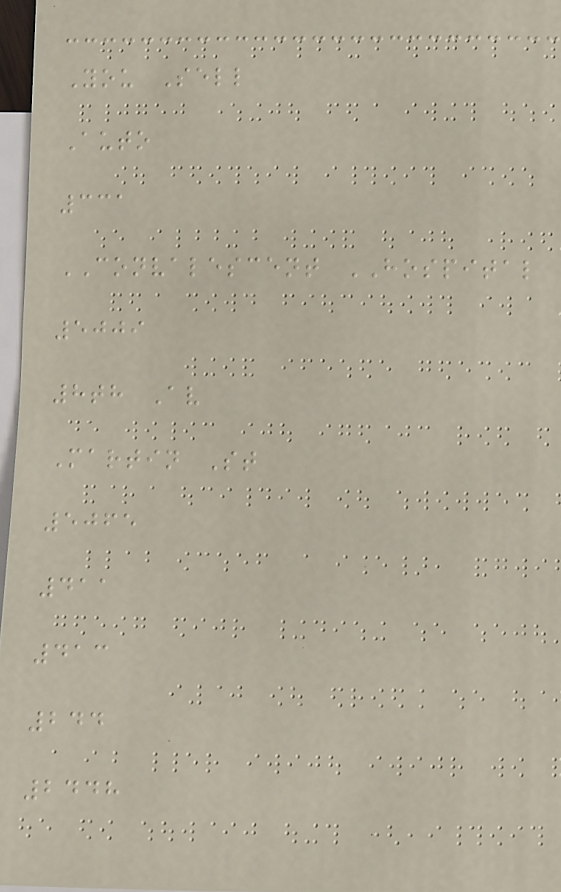You Sell
Auto
331
CONVALESCENT HOSPITAL
5009
8th Av
Martin St
5065
411
413
244
2448
